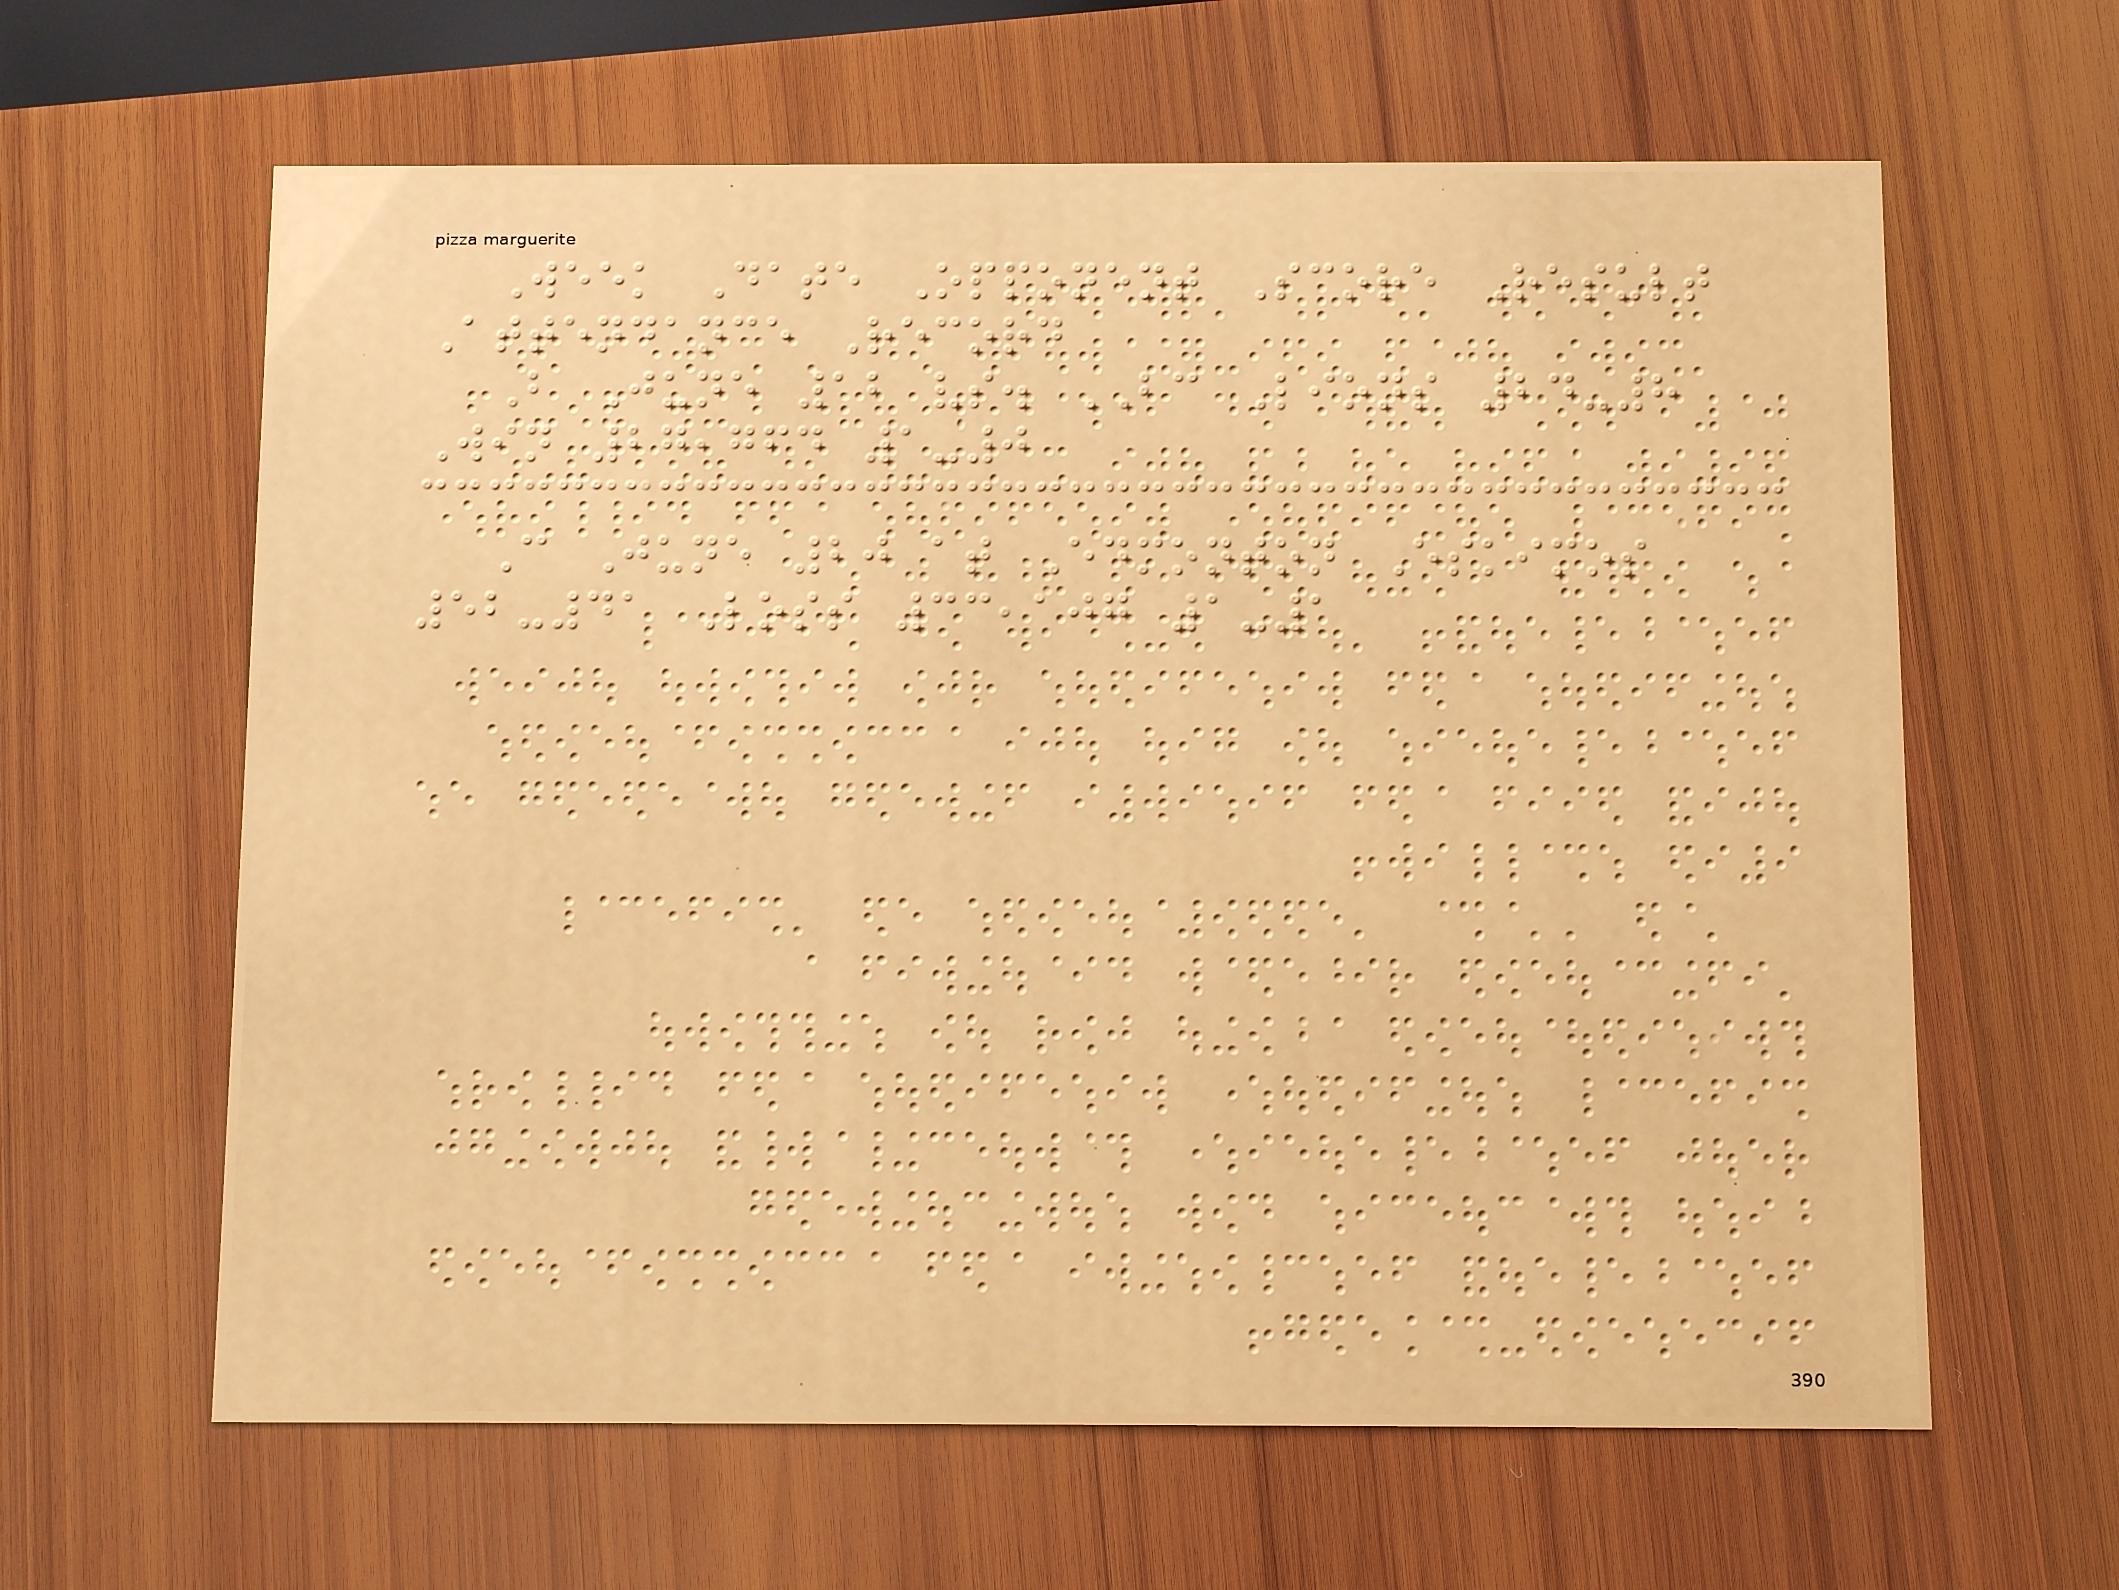Week Date Opponent Score Result
Attendance Record
B June 12 vs. BC Lions 24-8
Win 27,764 1-0
C June 20 at Edmonton Eskimos
52-41 Loss 33,107 1-1
